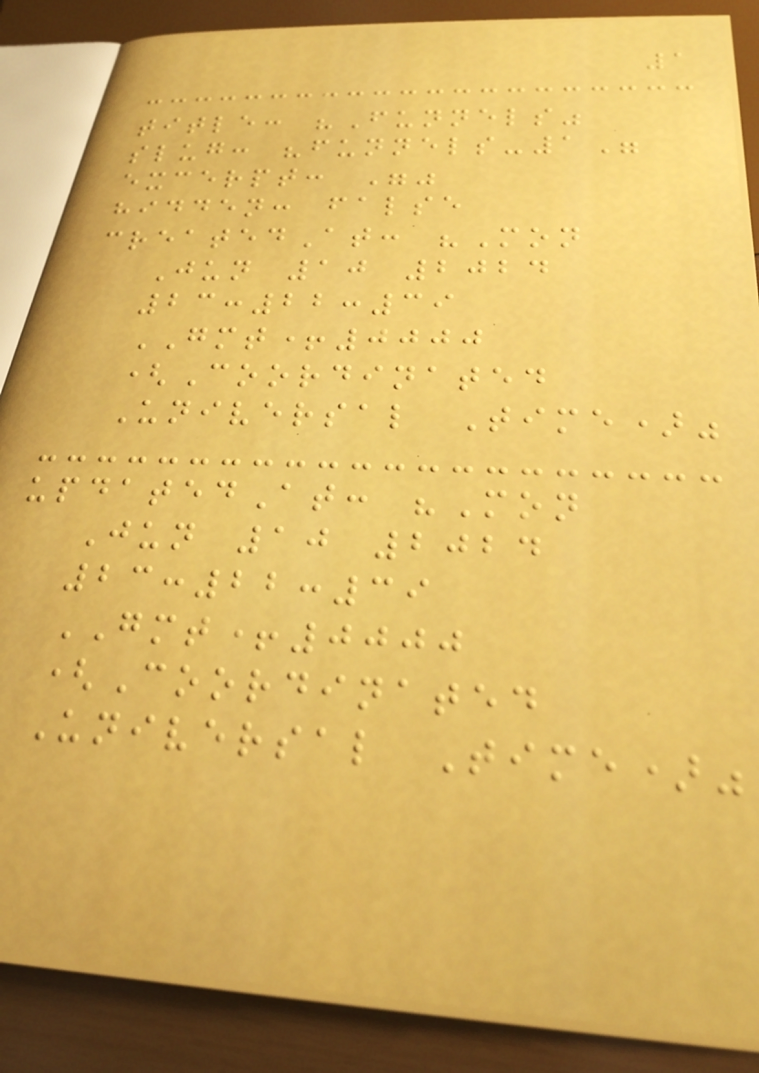1
title: "Funnels"
slug: "funnels-1"
excerpt: ""
hidden: false
createdAt: "Mon
Jun 10 2024
23:22:39
GMT+0000
(Coordinated
Universal Time)"
updatedAt: "Mon
Jun 10 2024
23:22:39
GMT+0000
(Coordinated
Universal Time)"
